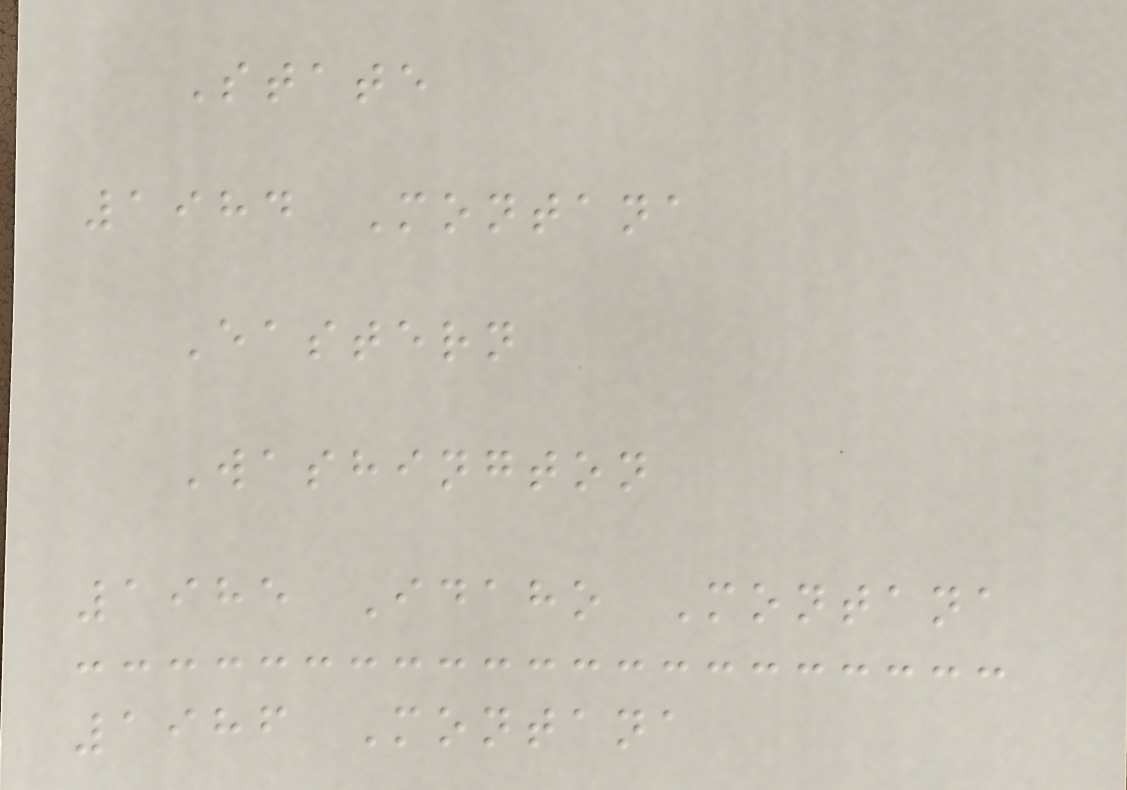State
1984 Montana
Eastern
Washington
1985 Idaho Montana
1986 Montana
